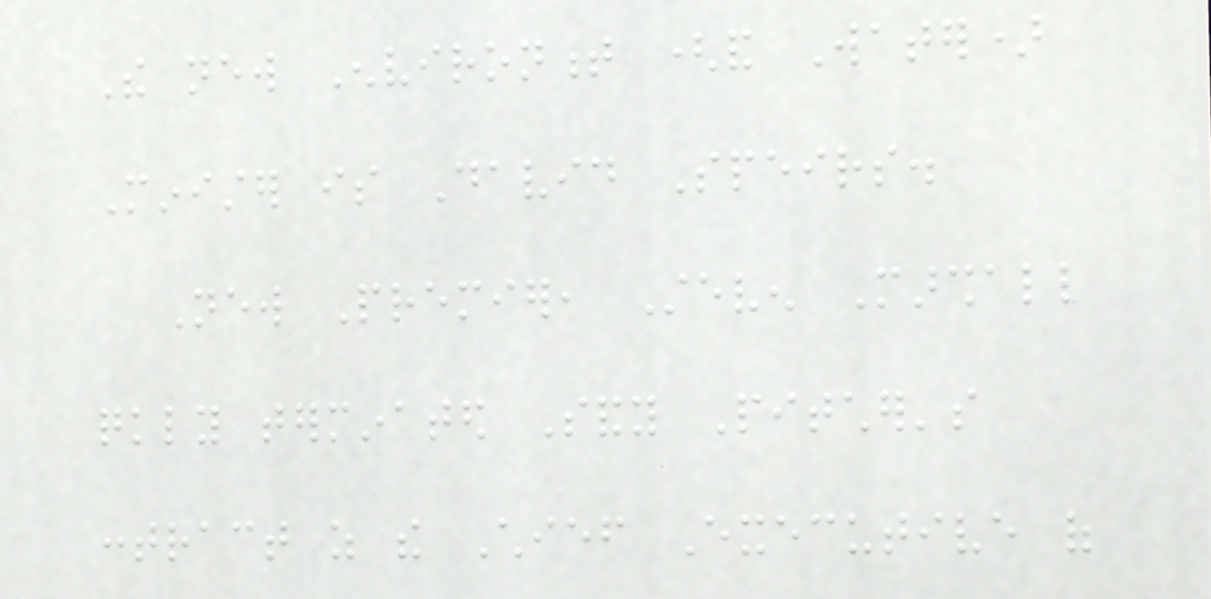The new Environment (and Water)
Minister is David Speirs.
New Premier, Steven Marshall
quickly terminated Sandy Pitcher's
contract as the Chief Executive of
